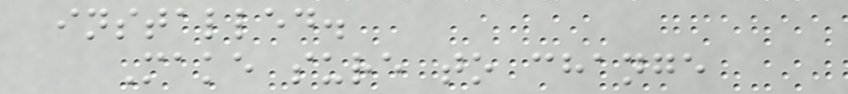installed.
Make sure to change
